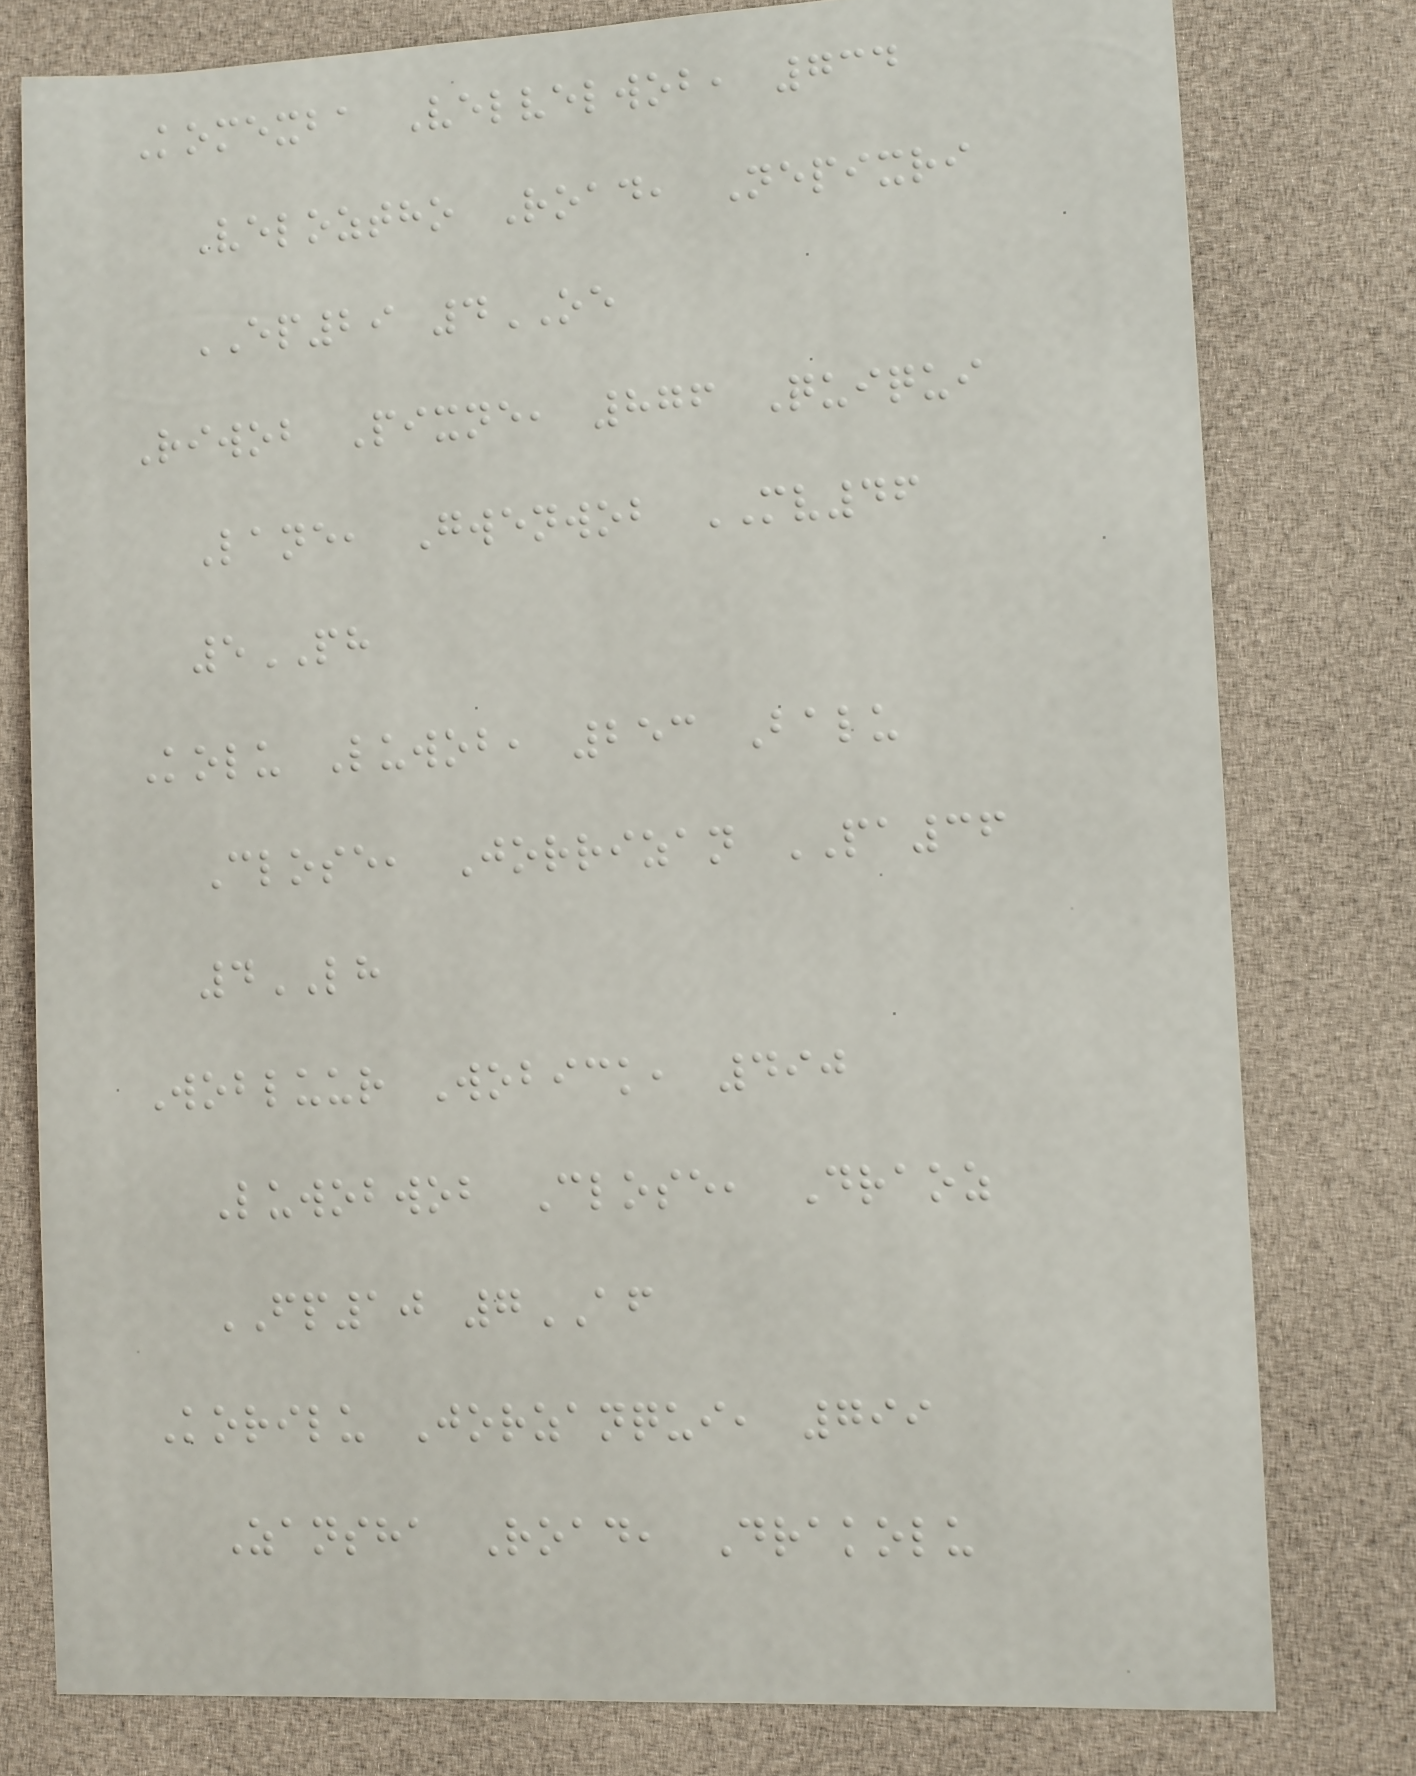Komexba Velvelwob, 734
Veloztho Road, Nepixri
EP29 4OE
Riwob Pixne, 876 Quiqui
Lane, Gwenwob MV46
5PH
Kolu Luwob, 253 Balu
Close, Jorrizan PA36
4LH
Wobluur Wobick, 490
Luwobwob Close, Draoz
FP10 7AF
Korilu Jorzanqui, 799
Zansha Road, Drakolu
